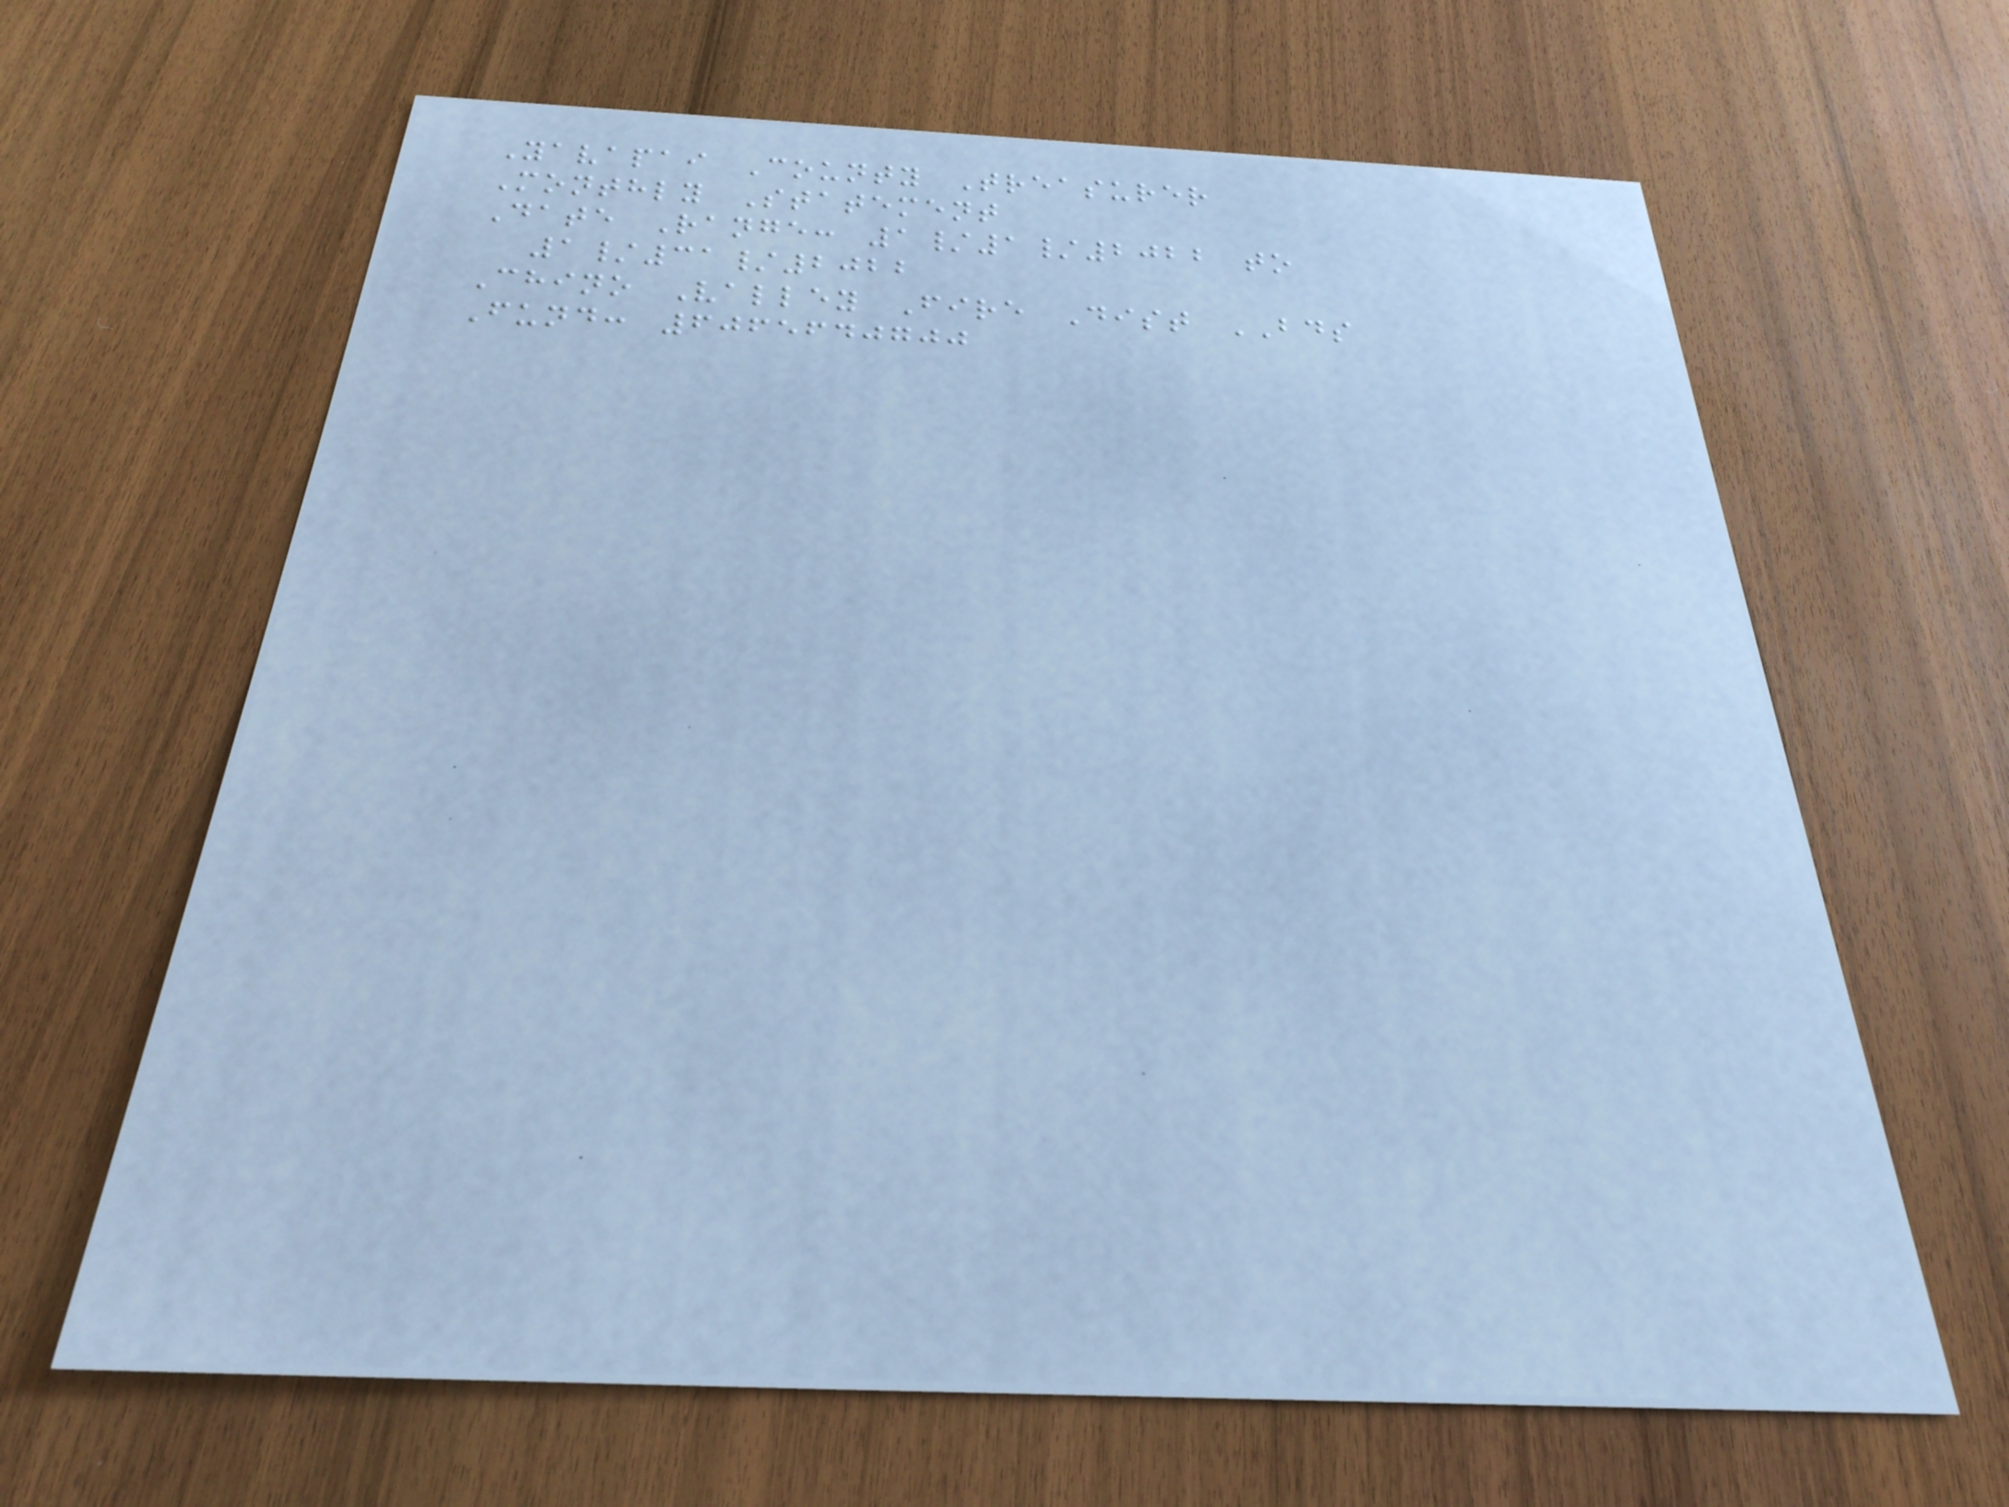Yavapai County Treasurer
Monthly Statement
Date Range: 1/1/2022 to
1/31/2022
Chino Valley Fire Dist BDS
Fund: 6065640700
